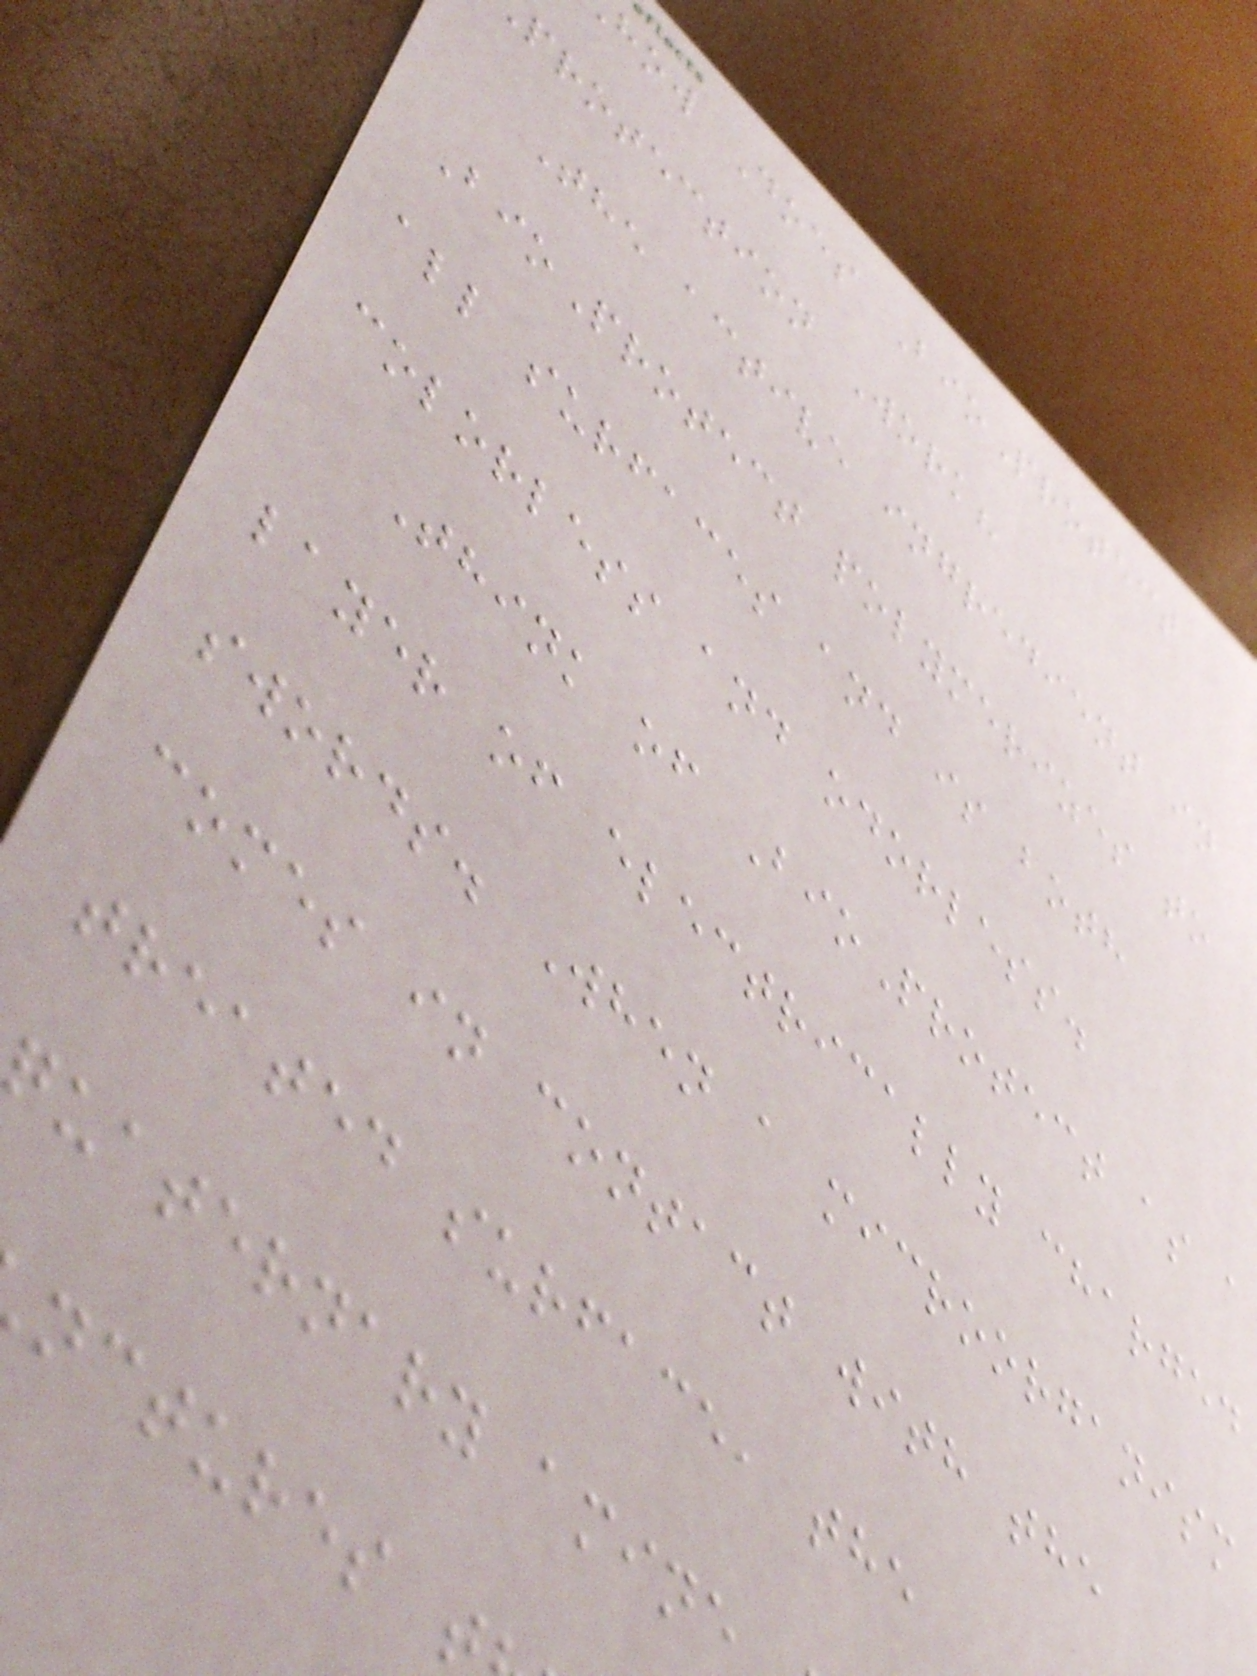how Does BioProtect
protection Work?
The active ingredient in
BioProtect polymerizes to
all surfaces and is both
colorless and odorless.
Think of BioProtect as a
layer of electrically charged
swords. When a microorganism
comes in contact with the
treated surface, the
uaternary amine
nctures
